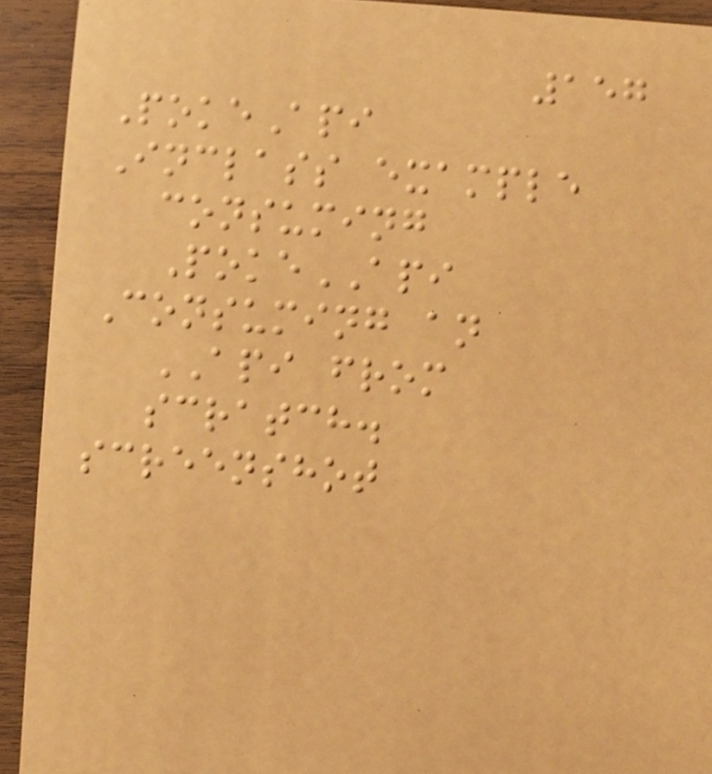157
PokeApi
Inclass example
consuming
PokeAPI
Consuming an
API from
scratch.
screenshot
